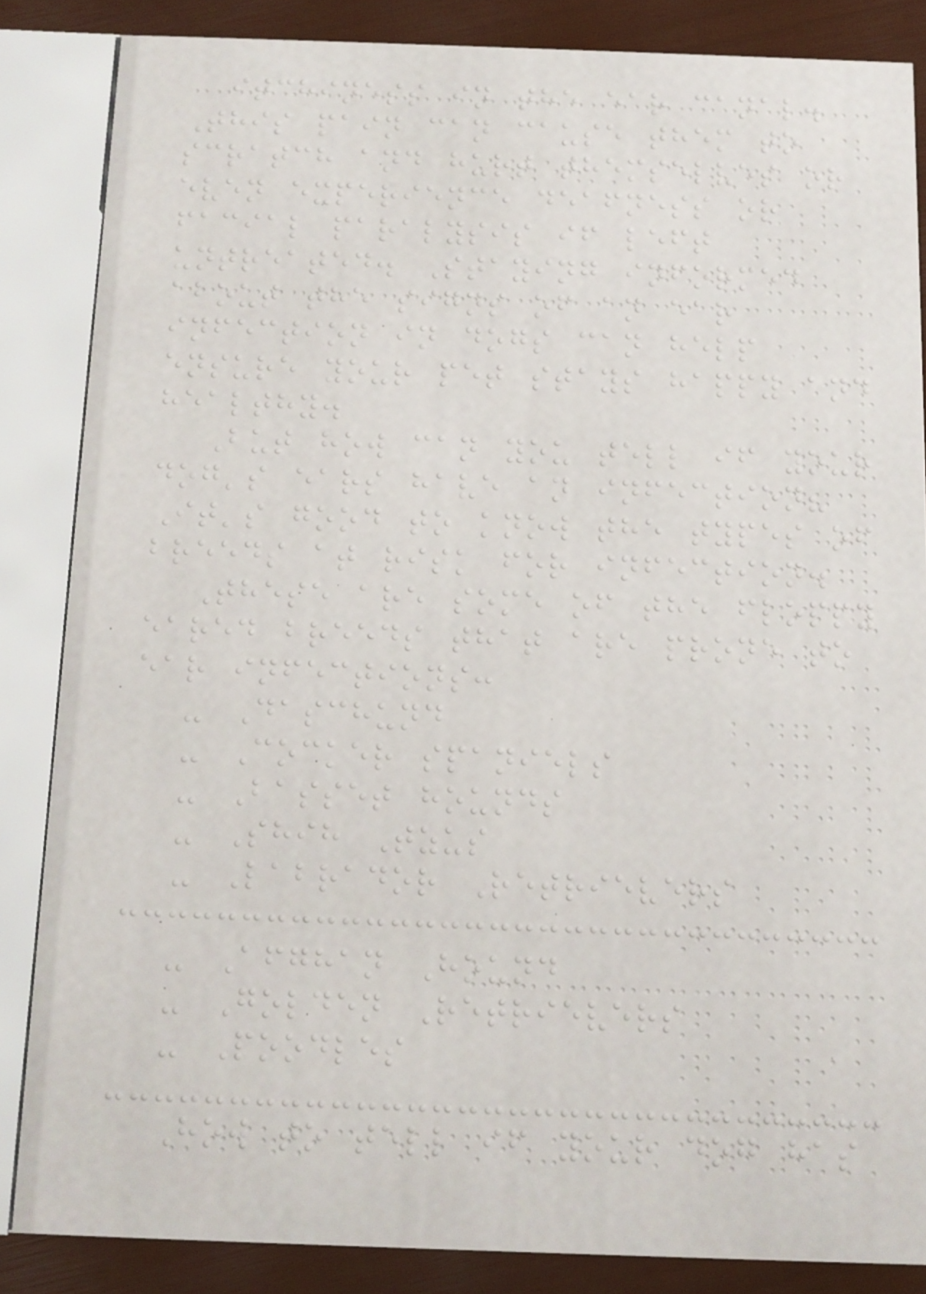itchiness in the ear canal.
This pain can cause them to
scratch and hurt themselves or
even experience deafness or
facial paralysis if left
untreated. Staying informed
about the signs of an ear
infection in dogs can help
ensure your pet stays happy and
healthy.
But how can you tell if your
dog's ears have an infection?
It's good to know the types of
breeds at risk for infection.
These are some of the floppy
eared breeds that are prone to
ear infections:
- Daschund
- Cocker spaniels
- Basset hounds
- Shih Tzus
- Labrador Retrievers
- Afghan Hound
- Golden Retrievers
- Poodles
How to tell if your dog has
